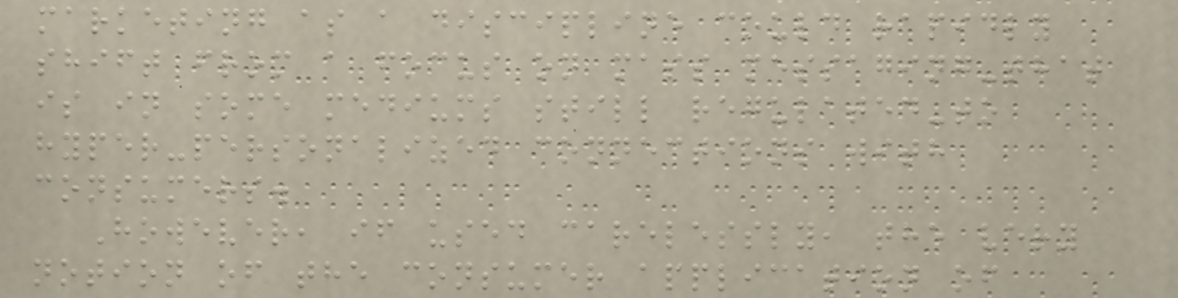marketing as a discipline could rapidly
shift from a focus on mass messaging-that
is in some mediums still regulated-to
hyper-personalized connections with
consumers.
However, if used carelessly, the very
notion of the consumer application of
